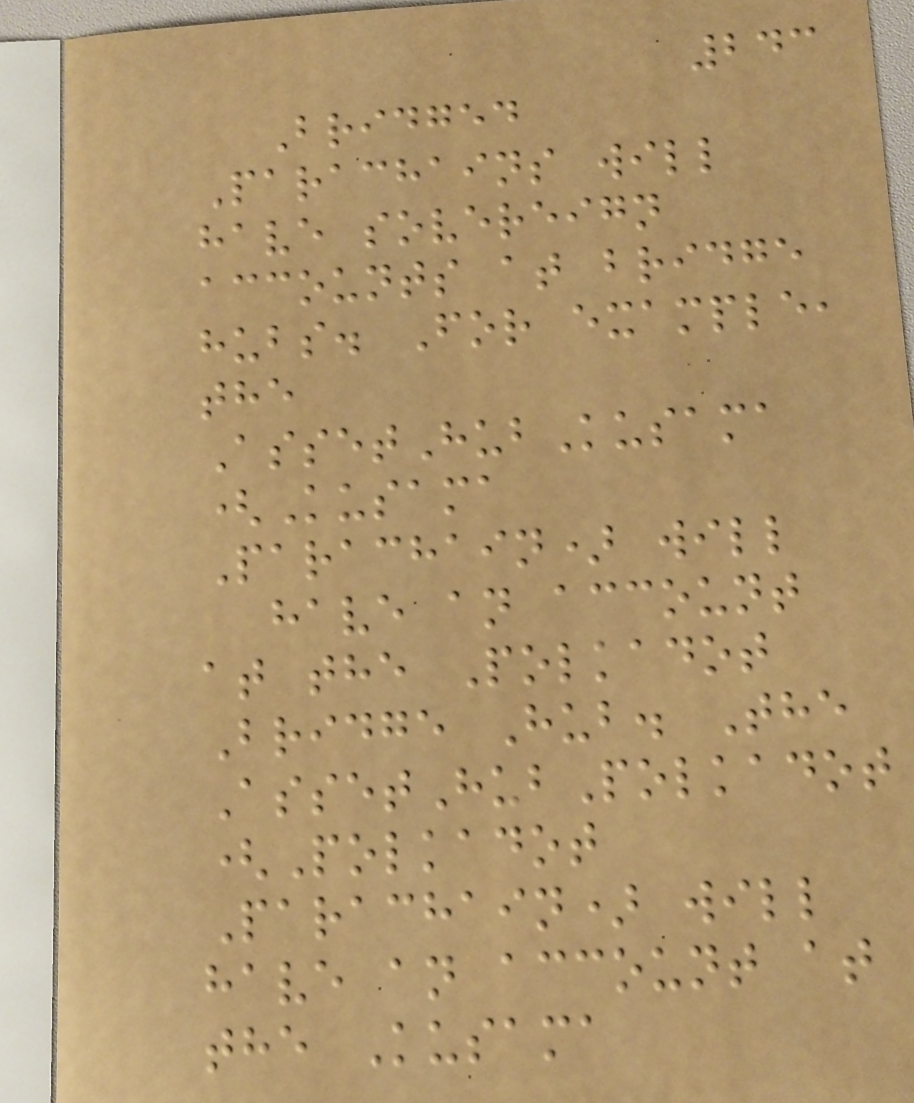243
Bridged
Parachains will
have sovereign
accounts at bridge
hubs. For example,
the
AssetHubKusama
(Kusama
Parachain) will
have an account
at the Polkadot
Bridge Hub. The
AssetHubPolkadot
(Polkadot
Parachain) will
have an account at
the Kusama
